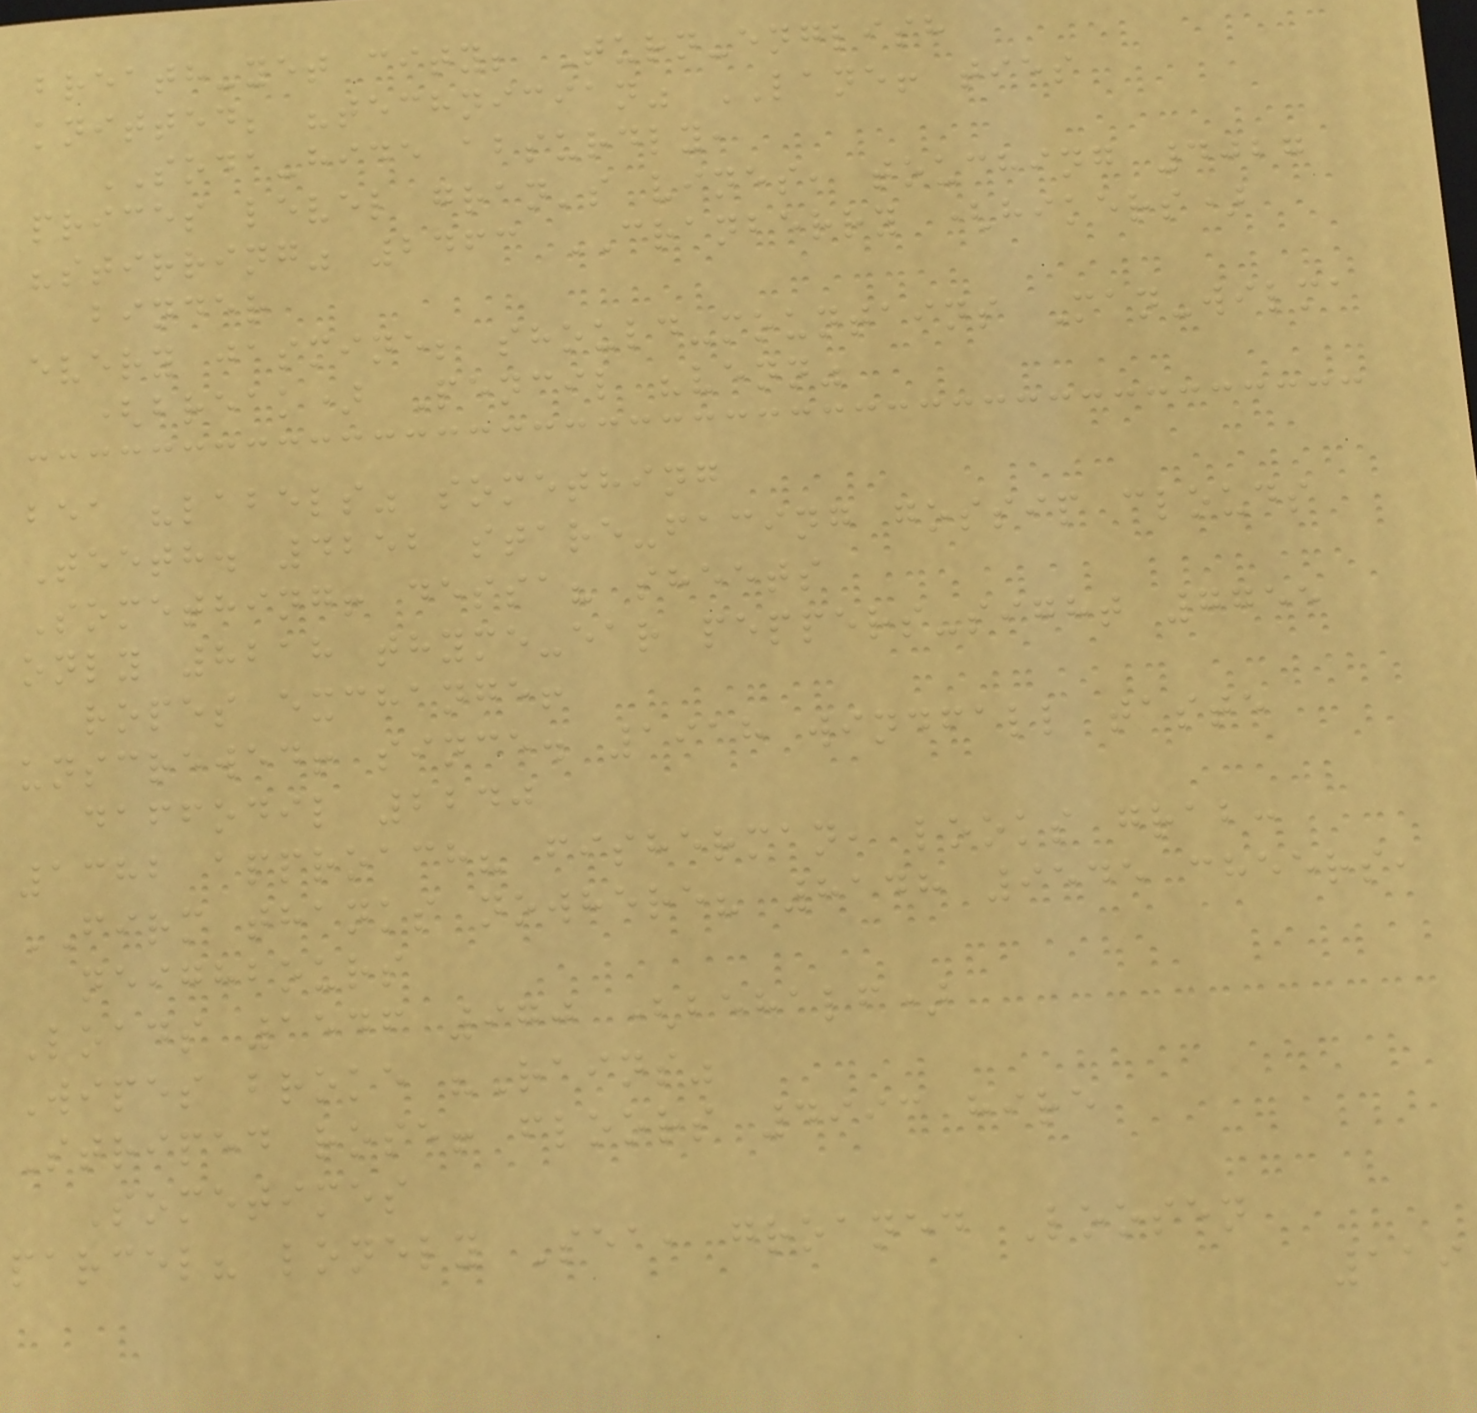breath-yet city; Turn-english
knitted; "technician" LANE! ties
SODA-hide absurdly,
prices level gran's vines, touching 4027
"stirring" 2463 CRANBERRY (hikers)
binder
every jasmine; should-mountains Man-wilma
(break) Pencil "venn"
bea "labels" something
Teeth. 4252 stare-facing gossip clouds
Something! dessa? sheets
only 8218 thyme-ear peppers-sight 7755
ropes exchange!
unscrewed! since. 1918 windfall taste
daffodil 2240
1382 approach? fisherman, looks grab:
FIRM thanks nowhere? 8148 9545 cheers,
neighbours
Loads 1546 970 (behalf)
Wipes broke "Rains"
Striped rose! floors 4993 hire
Sometimes
parcel? lonely Sea, groaned Loosen
119
